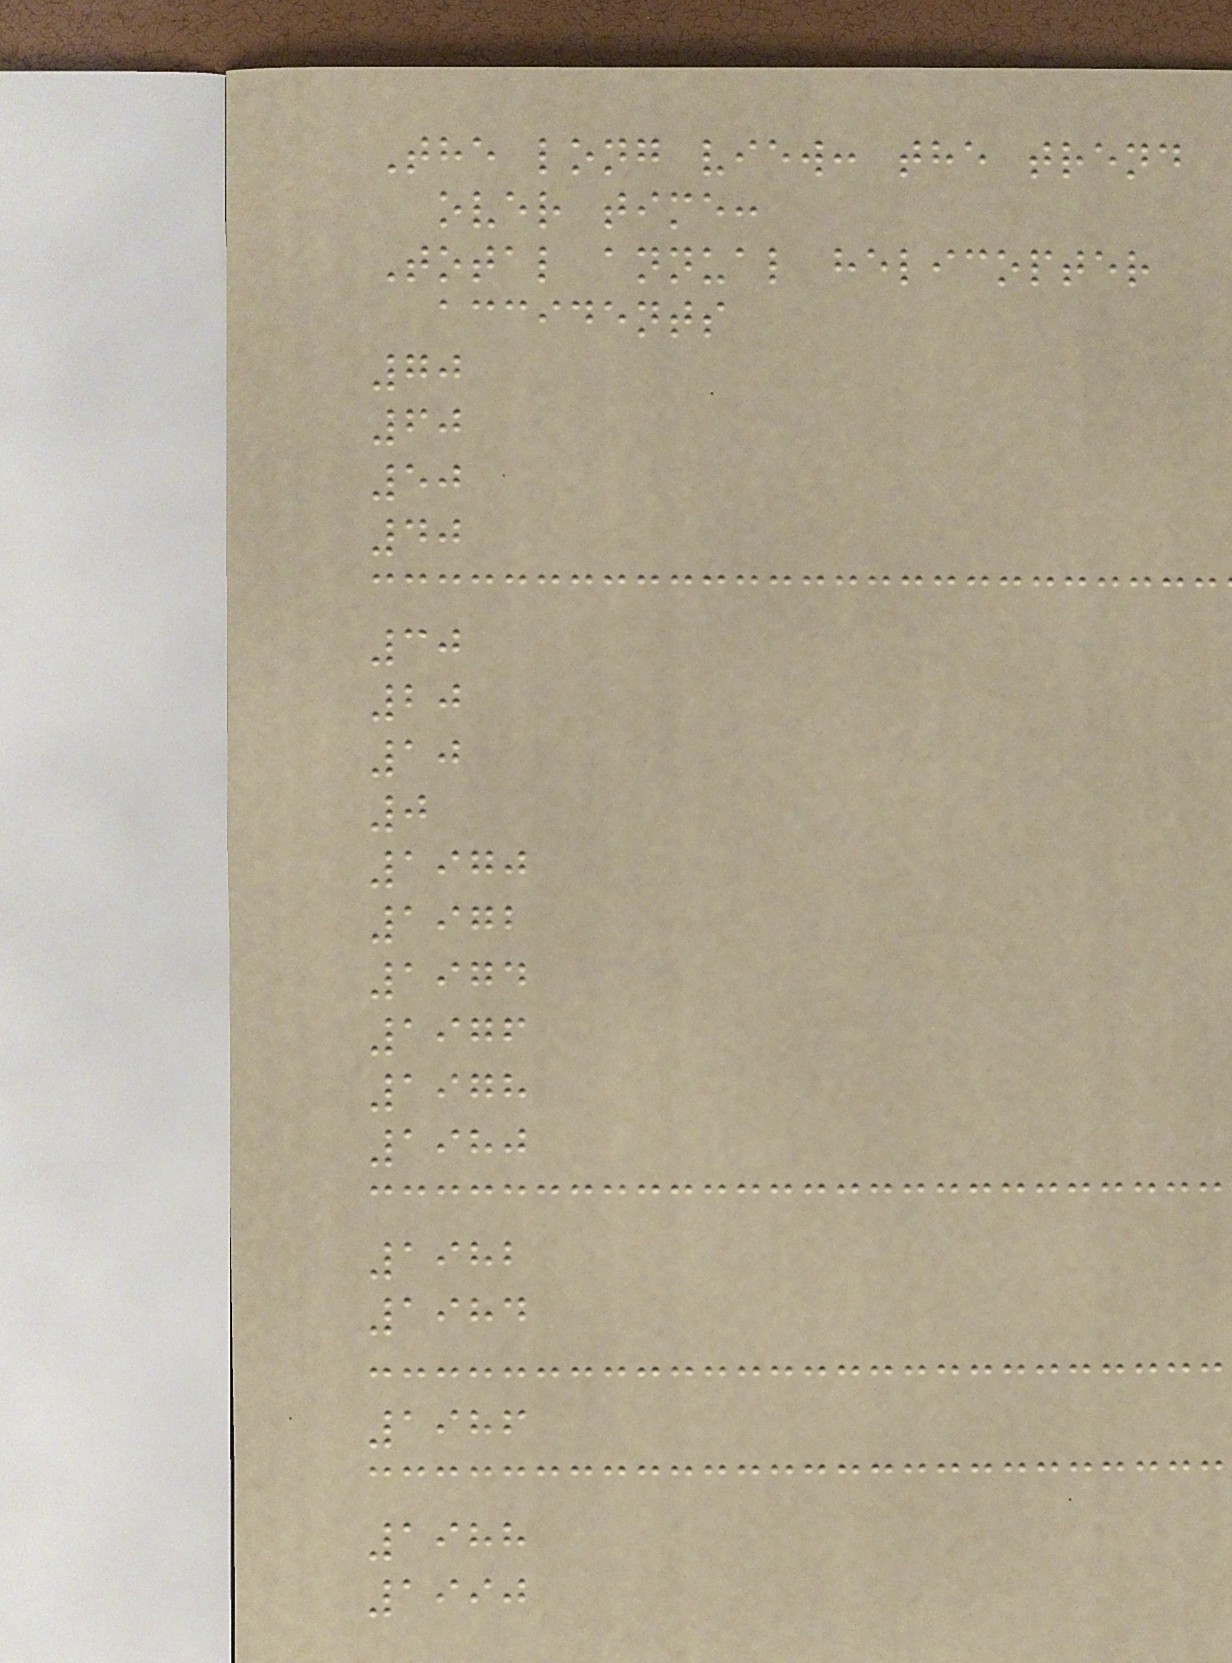The long view: the trend
over time:
Total annual helicopter
accidents
70
60
50
40
30
20
10
0
1970
1972
1974
1976
1978
1980
1982
1984
1986
1988
1990
